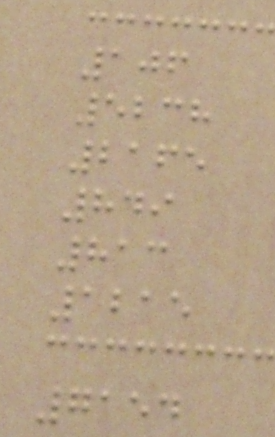106
5238
2165
849
813
1215
7154
